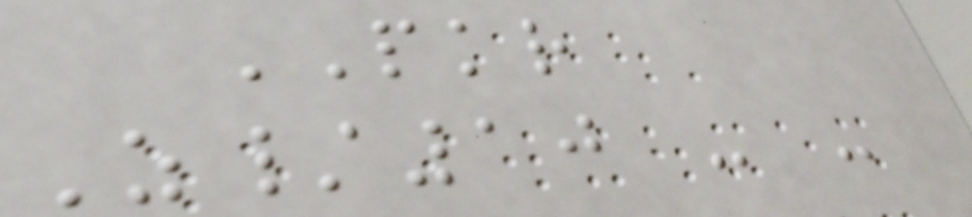PKR
Z/10 - -
